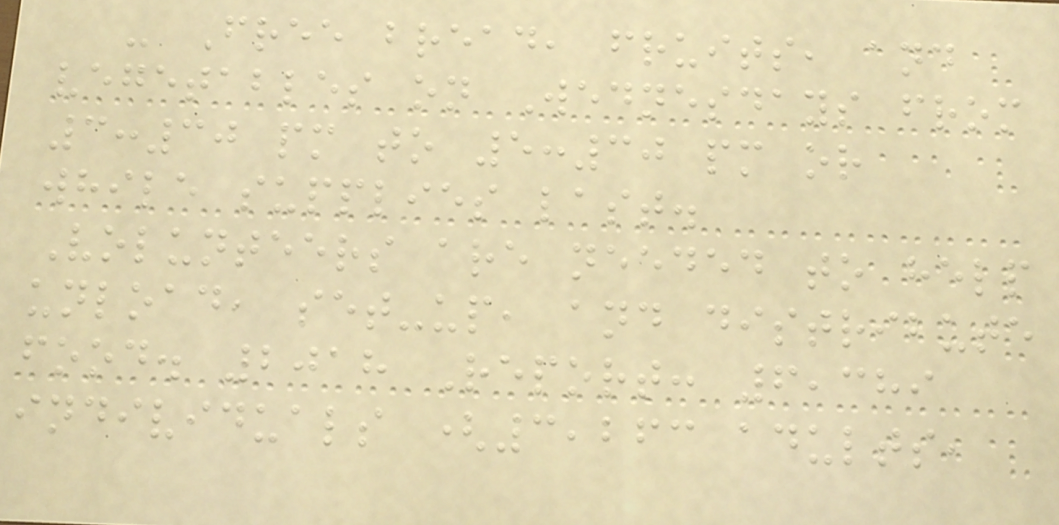- Free bread, fruits, and
vegetables on Wednesdays from
3:30 pm to 5:30 pm or
while supplies last.
Volunteers are needed to help
unload, set-up, and distribute
food. 2018 Report: 6,389
individuals (3,263 adults,
